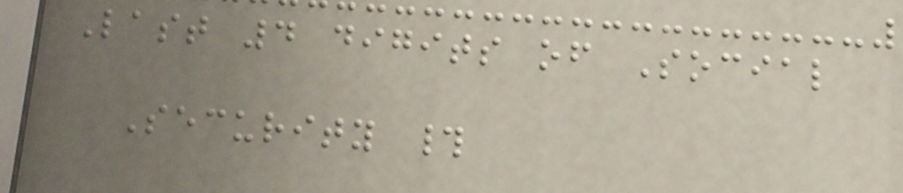Last 4 digits of Social
Security #
